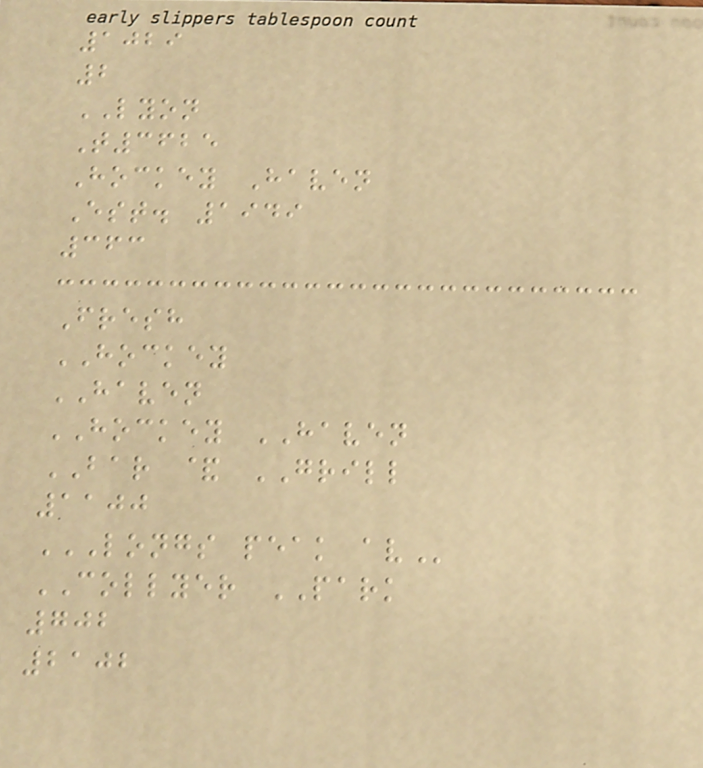1029
2
LYON
T3625
Hockey Haven
Est. 1949
363
Fresh
HOCKEY
HAVEN
HOCKEY HAVEN
BAR & GRILL
1100
LONGS PEAK AV
COLLYER PARK
702
2102
